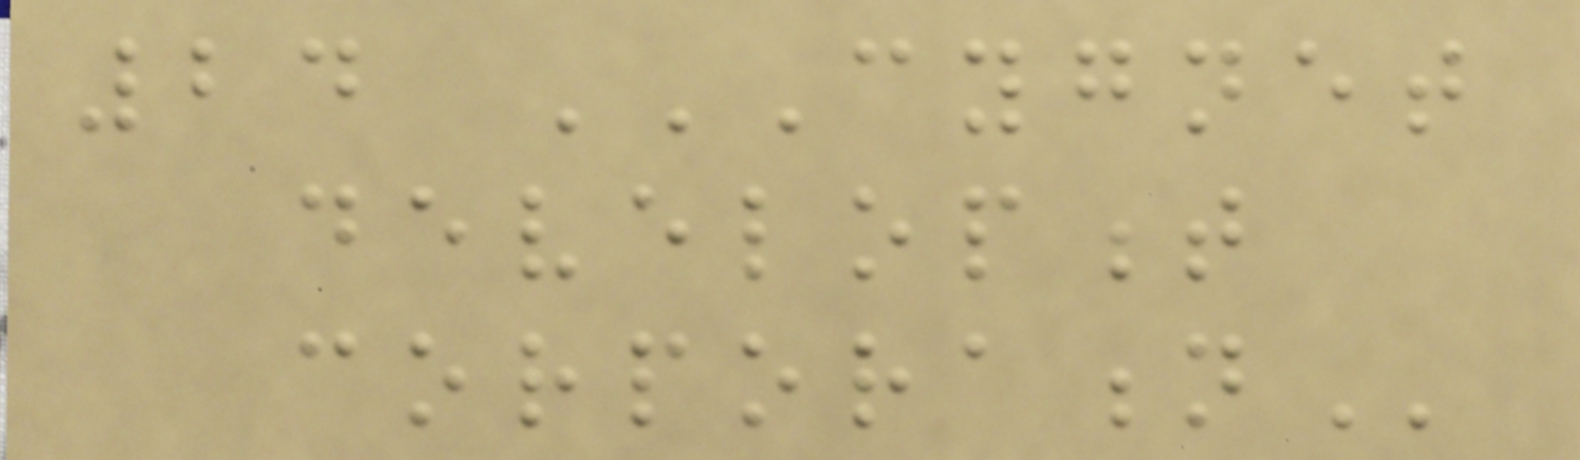24 CYGNET
DEVELOPMENT
CORPORATION
